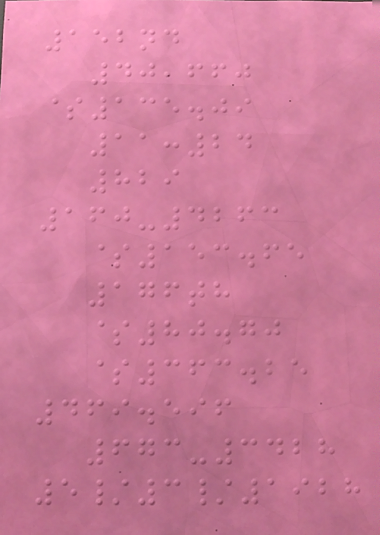152nd
40,660
$135.09
11:24
829
160-4263
$153.65
176th
$80.70
$363.25
469.596
673-3428
5/3/1928
